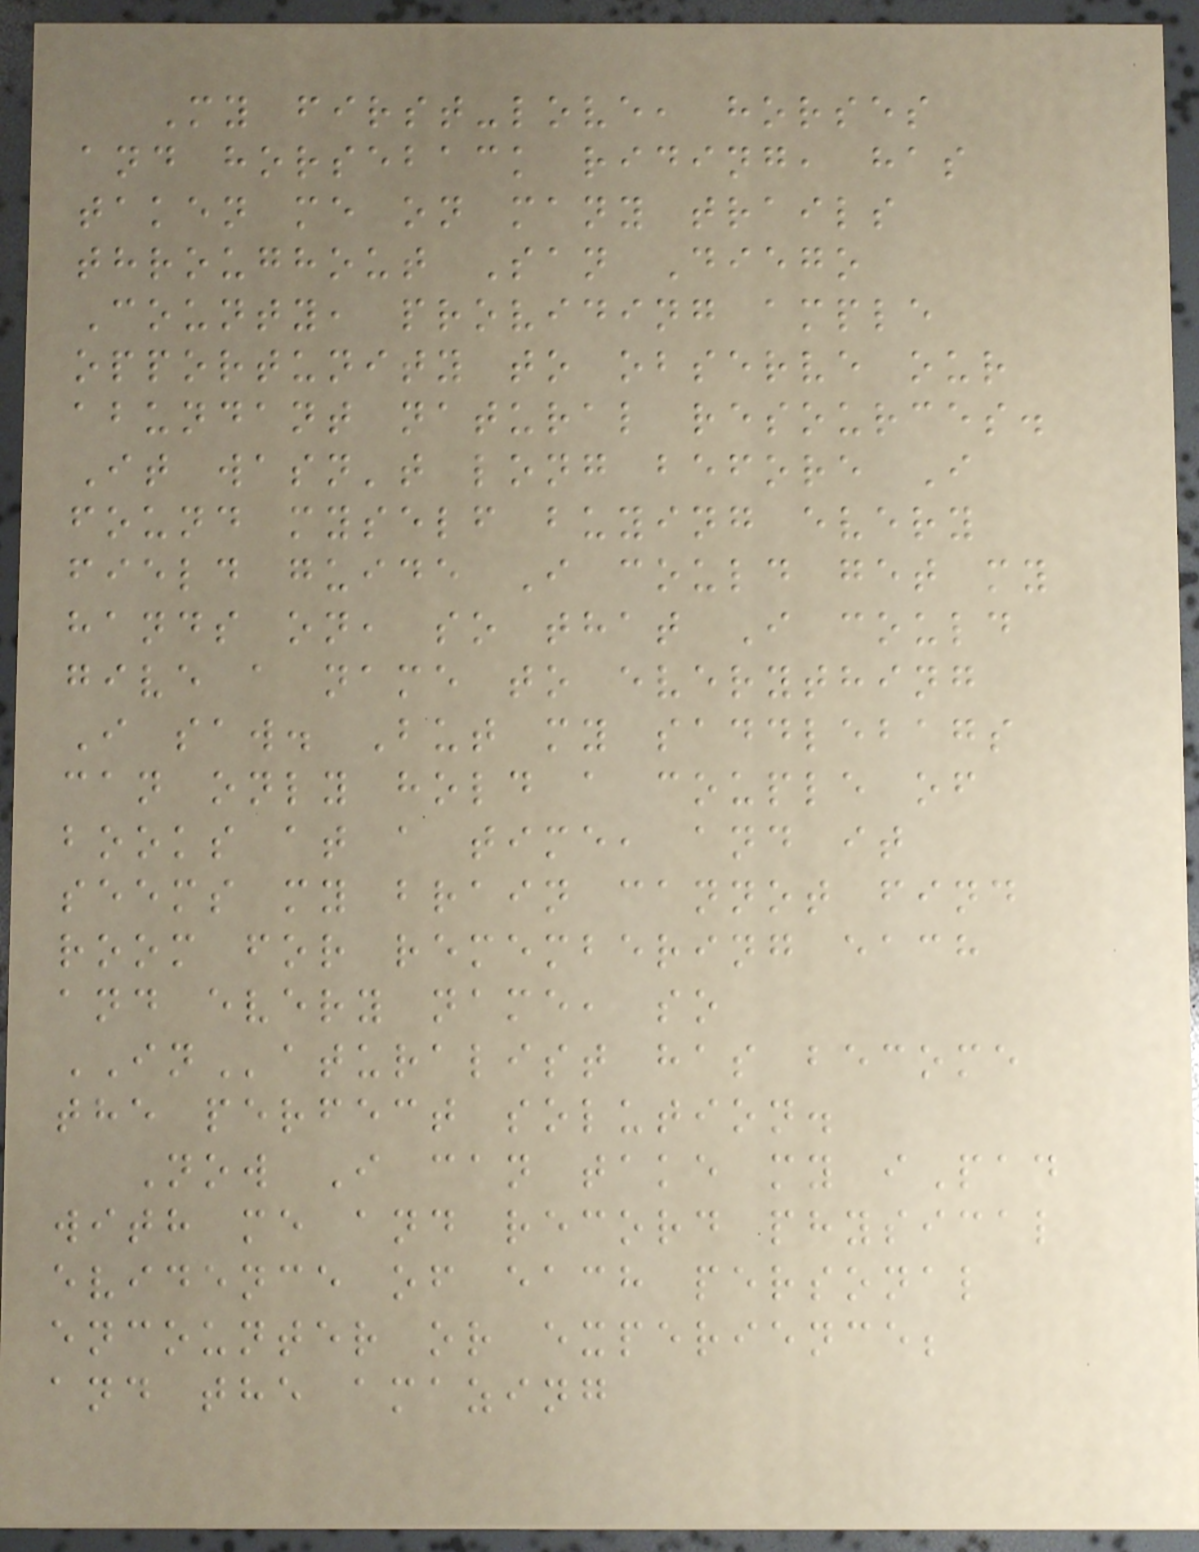My first-love, horses
and horseback riding, has
taken me on many trails
throughout San Diego
County, providing ample
opportunity to observe our
abundant natural resources.
It wasn't long before I
found myself buying every
field guide I could get my
hands on, so that I could
give a name to everything
I saw. But my saddlebags
can only hold a couple of
books at a time, and it
seems my brain cannot find
room for remembering each
and every name, so
INaturalist has become
the perfect solution.
Now I can take my iPad
with me and record physical
evidence of each personal
encounter or experience;
and the amazing
